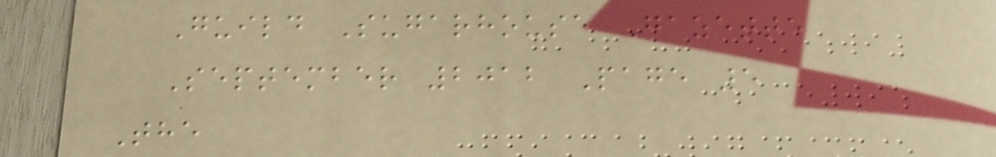Guild Sugarhouse Gazette
September 2012 Page 5
The
